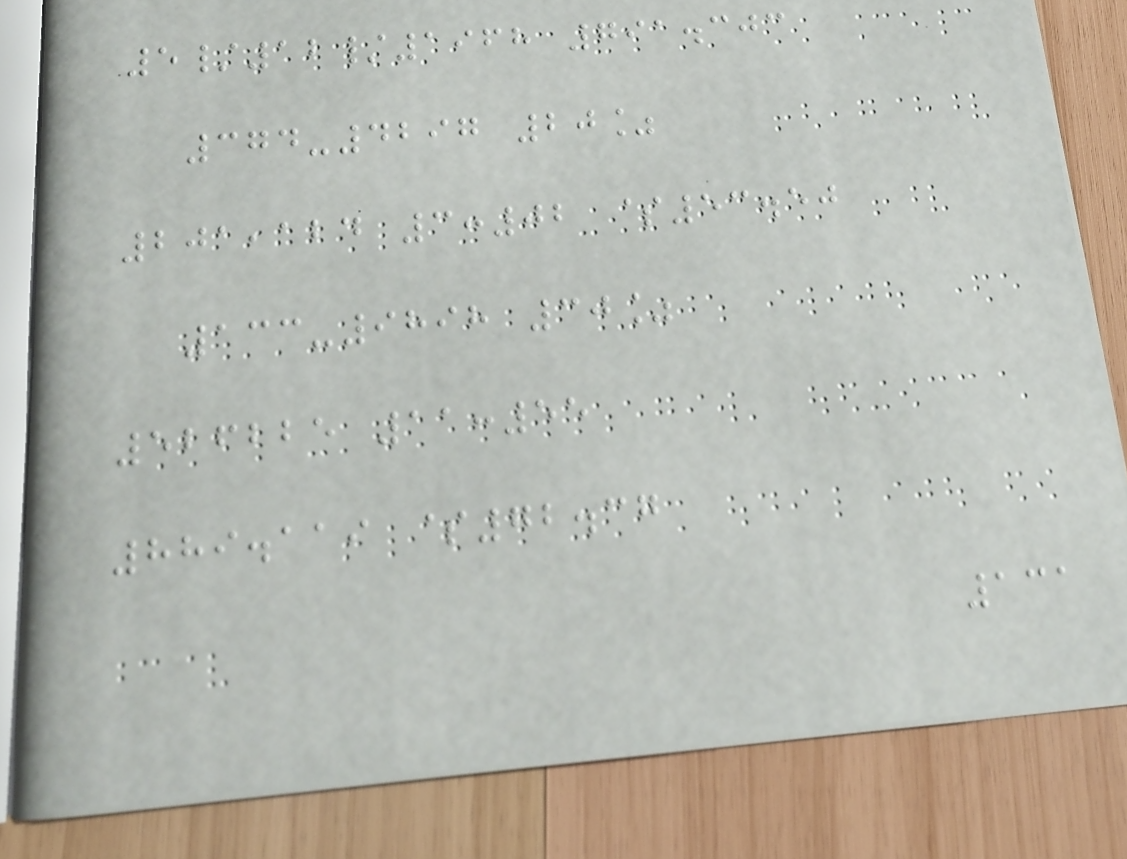5/12/1968 791.303
374-4297 20%
201,124 3:02 $53.50
133-9898 30%
526225 11:55
889.119 $72.37
131
